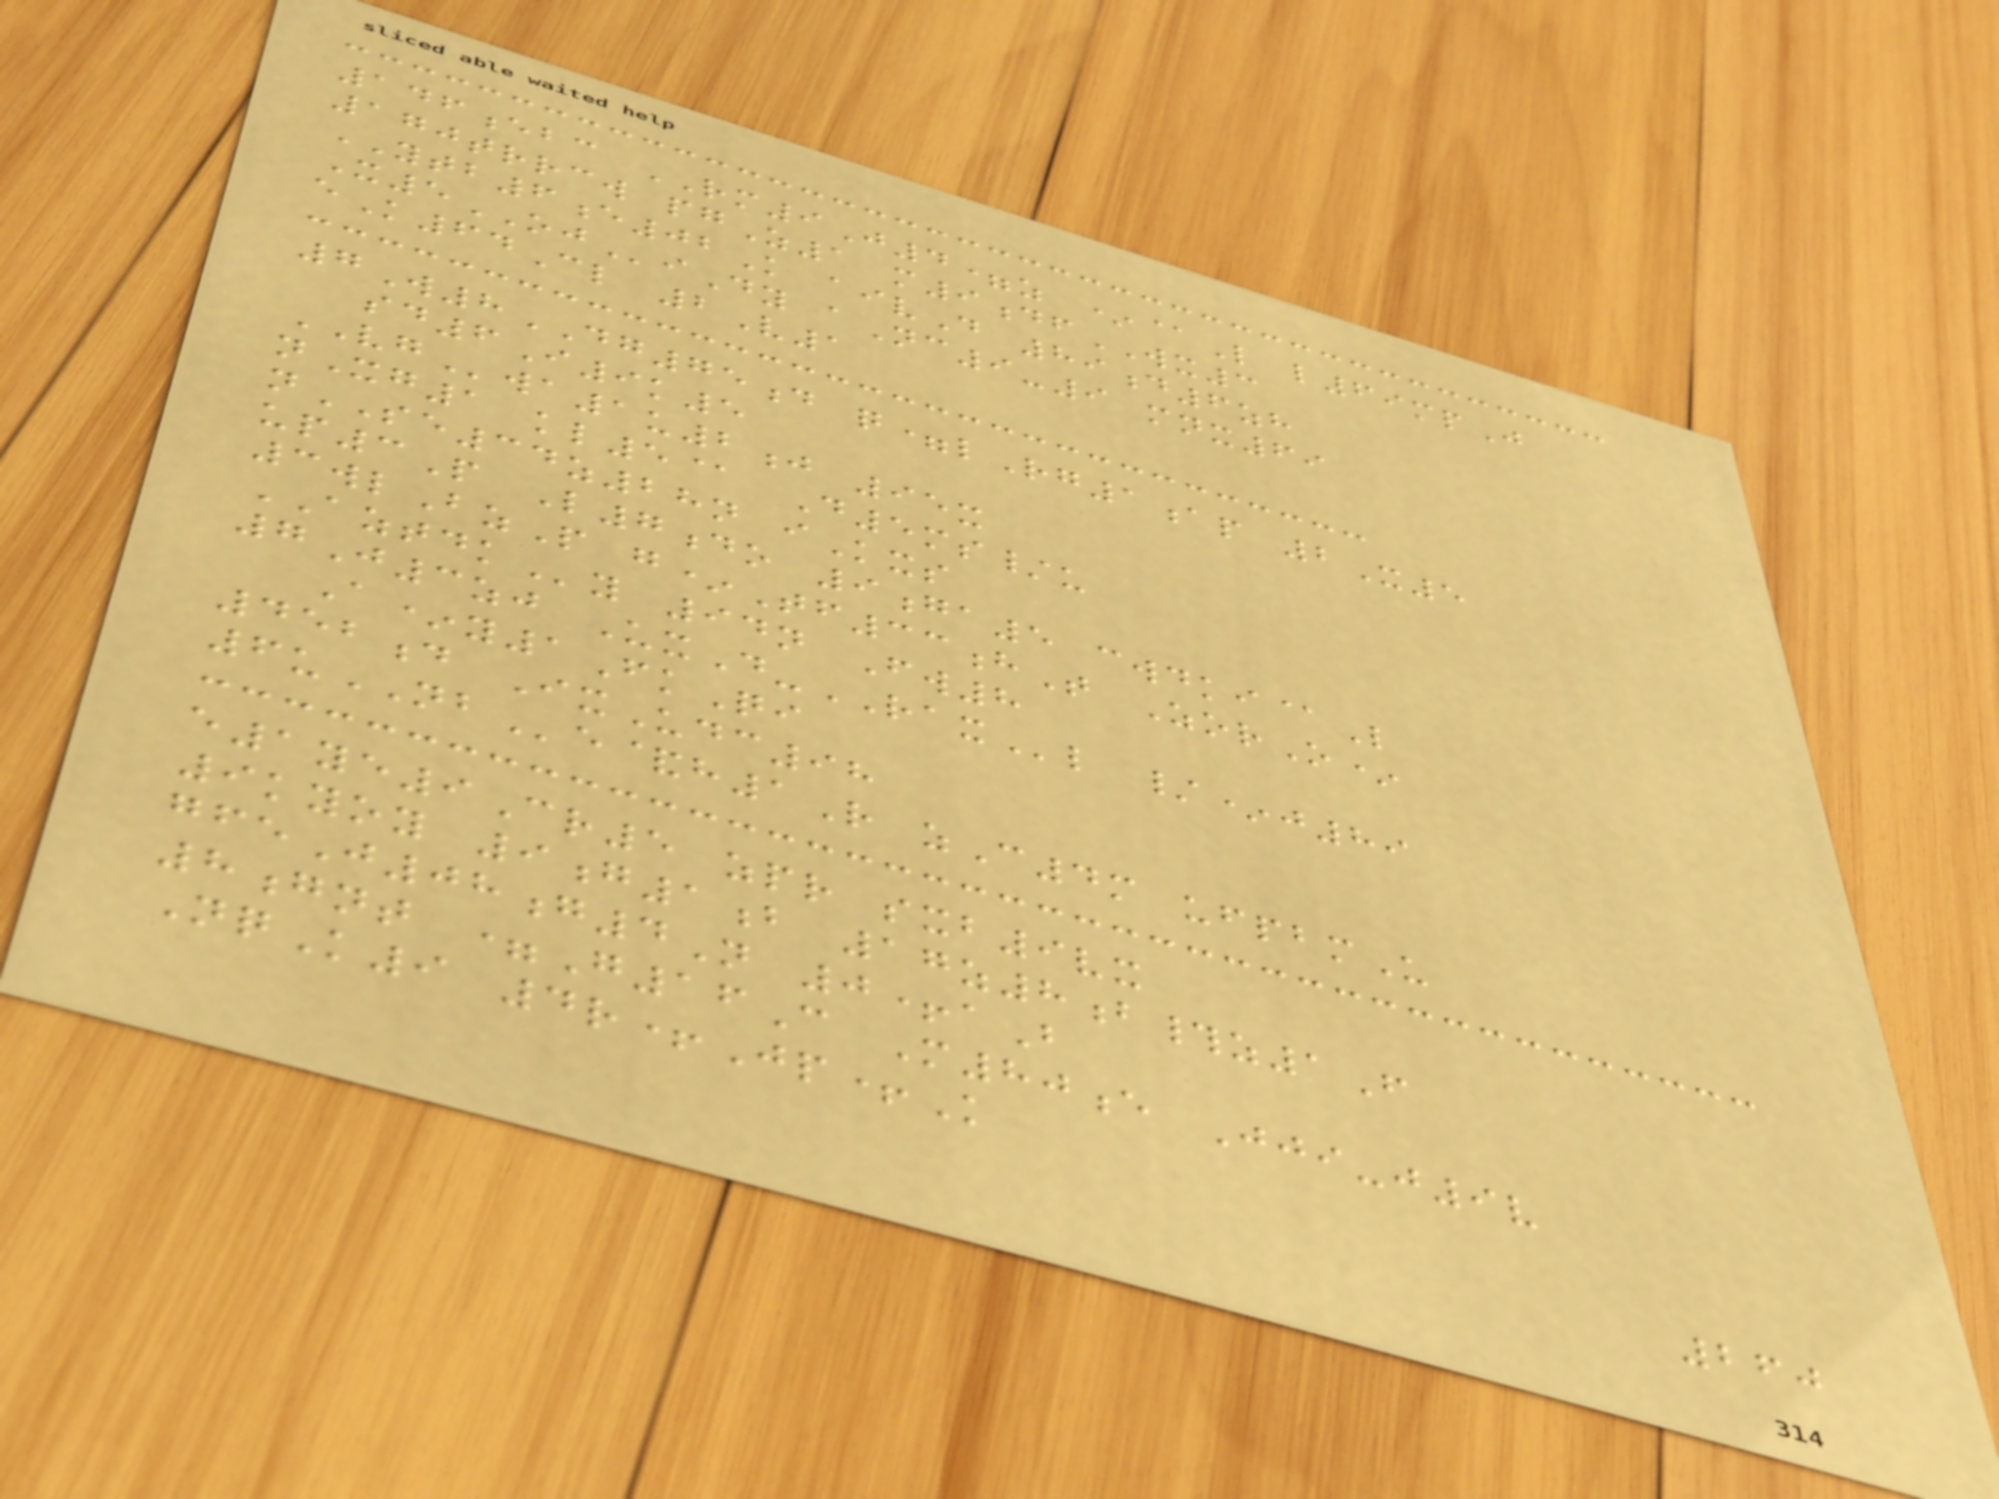146ebc RM9J4=z *@L l69mpJ
170trrcw pgZ1 m9dfWX3
YTB6e02K aivD 89d6zh
X5OJiDy aNc9-9 mnx69
eK64Cl 2V1
7W8DG75d q=lRg1ap 2X5
sd6I9k5
VGwa1u2j 95x
nXg1 kl5@ D5ms/u
nSE34z28n iKxs
up3P L7do 9ga5 cwdki@L
3wlBzP g*Tf33hT ZorO*
AZTDKy 94n Fw8
7J3zj UxD-RAXl /*j89
A*y1FkQi
452d IxUdc98
6uNBe&h1R zC4m ufpbmU
e1ye9Cr5 zpr sxb9vx
9kyoy 9g1b 17z8b#z1F
gfeJ08g4N 0+aB
8gnt =G16C M80e Jji-j9v
NqK9 4r+Jp+K
260
